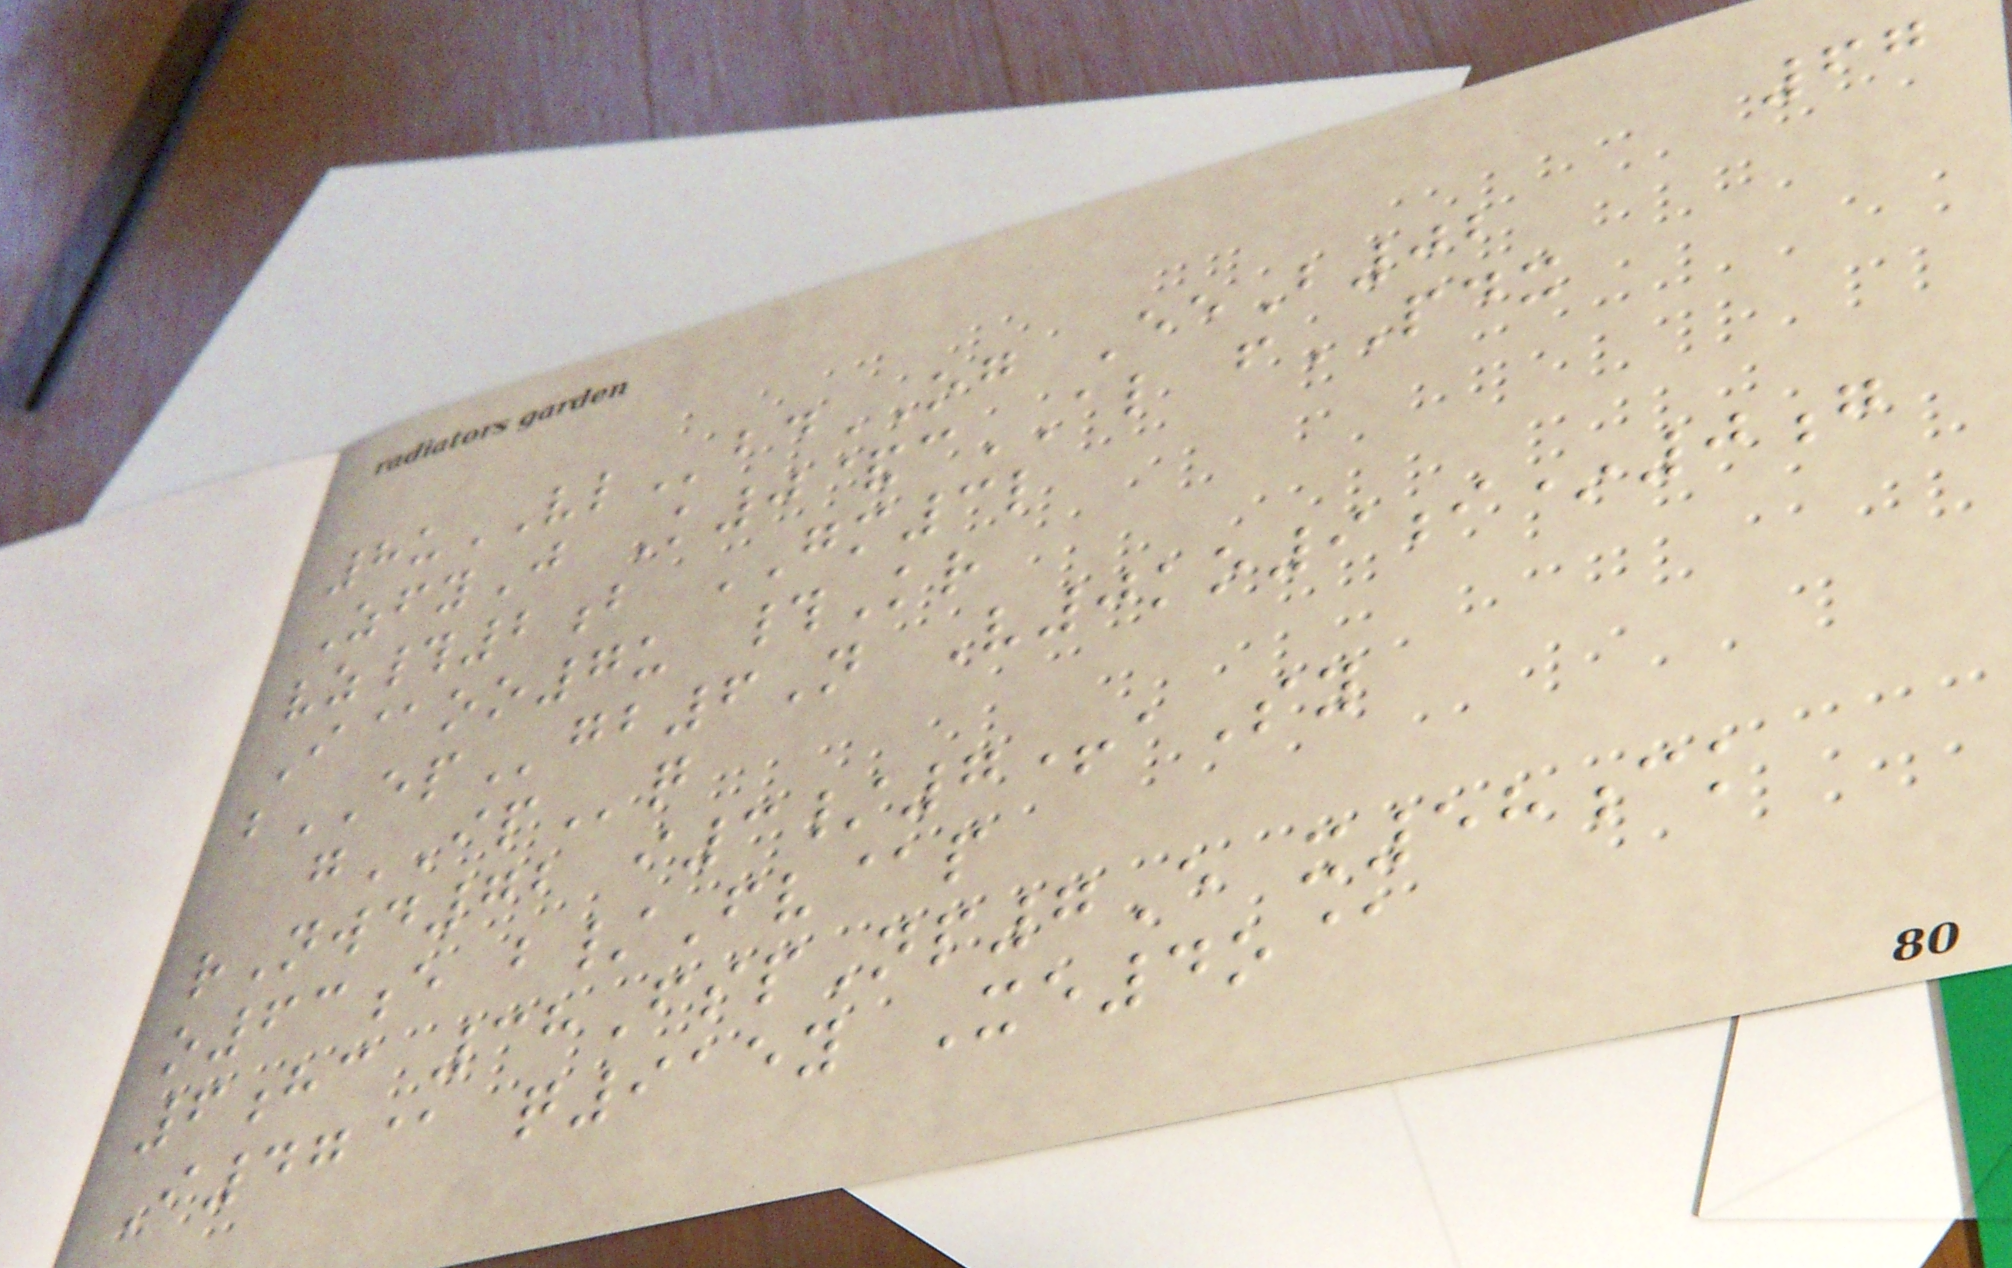67
8uVLbdOG EeB02
ZfyJ K0&cAL fPDX
vz#2b GM3l
I@oo7u #Kr
bEPgb6N V0ko9i*0g
gIPq
rNwd72 i3/7+aSy
o63e b/Fv@p
6hc 38FspNp7E x58ck
I47@ q915y Xe4o@
